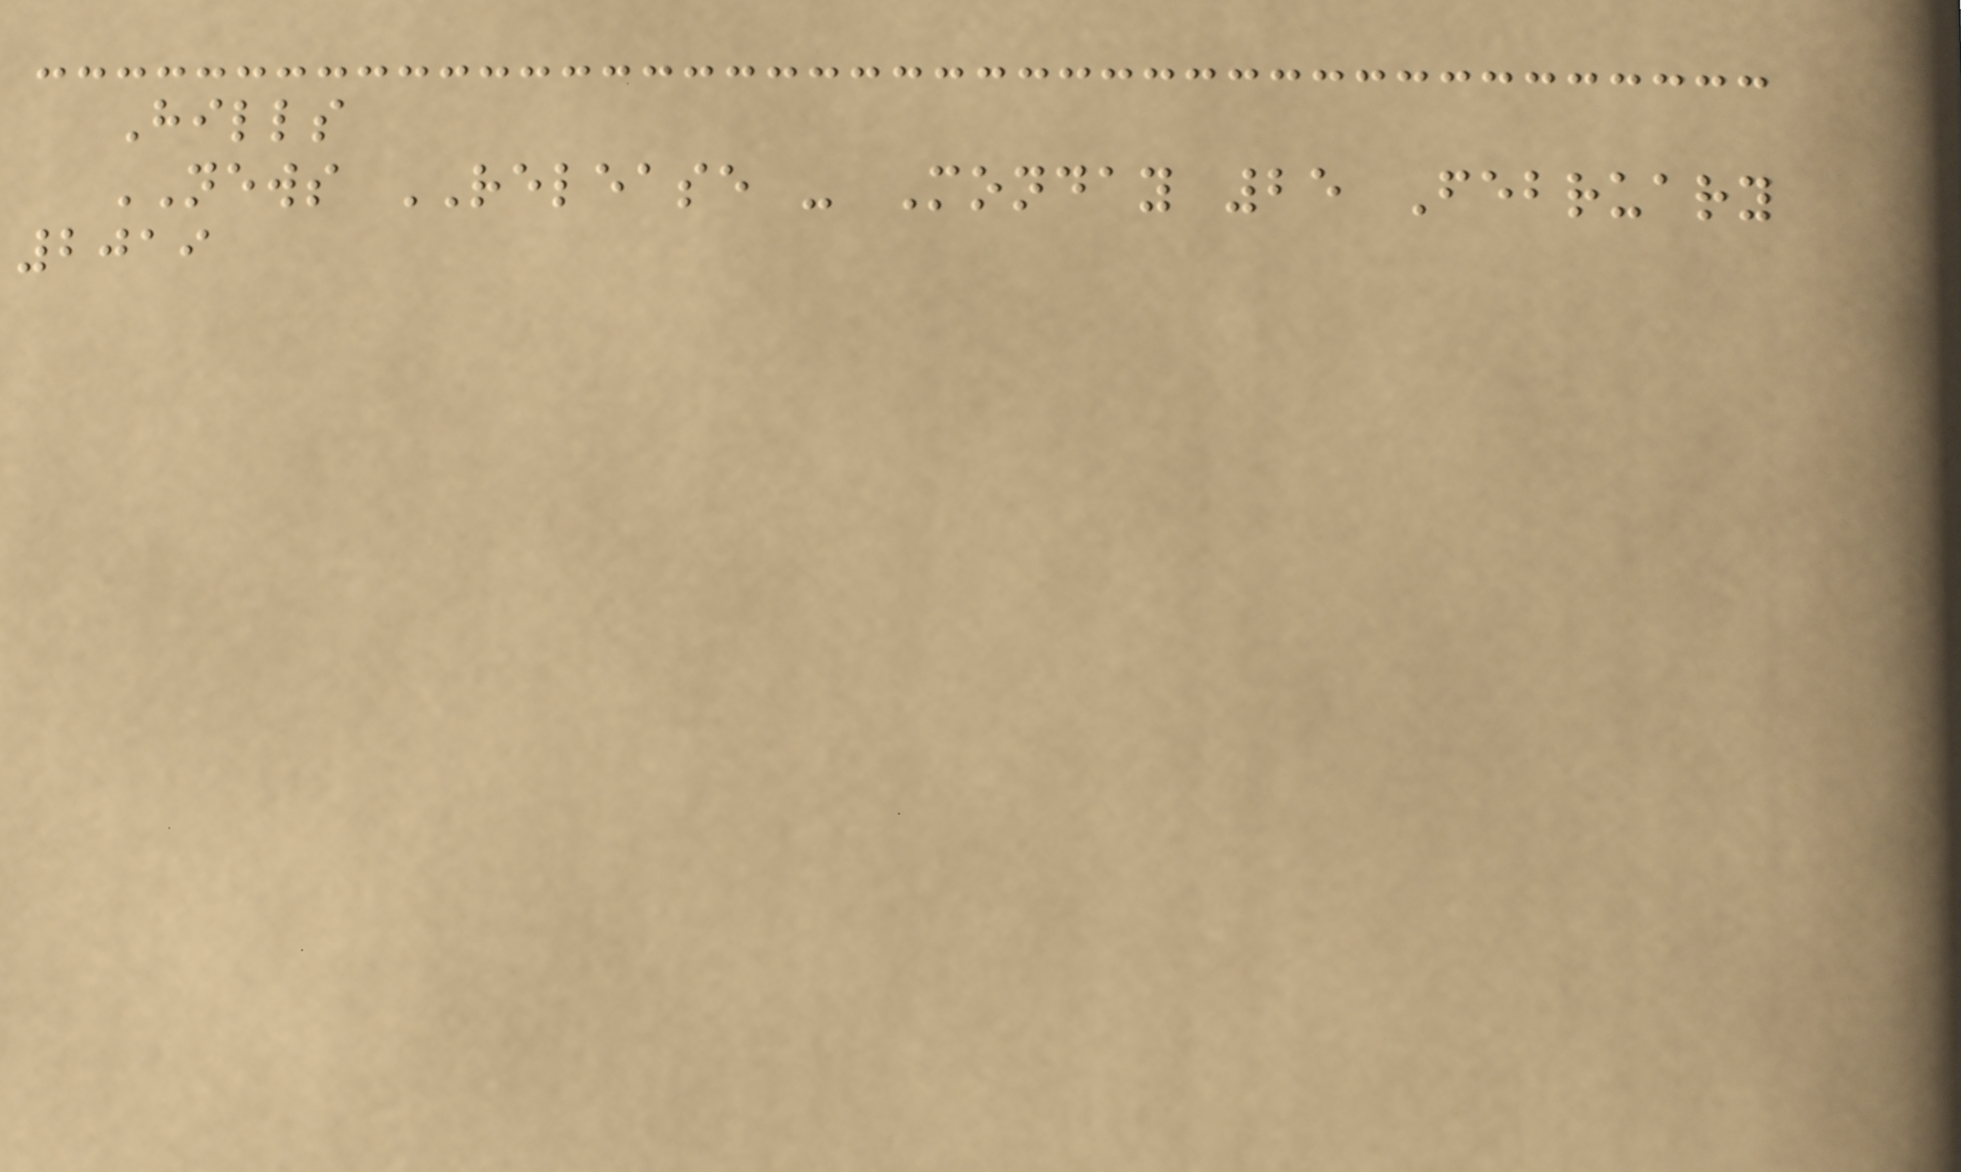Hills
NEWS RELEASE - Monday 25 February
2019
